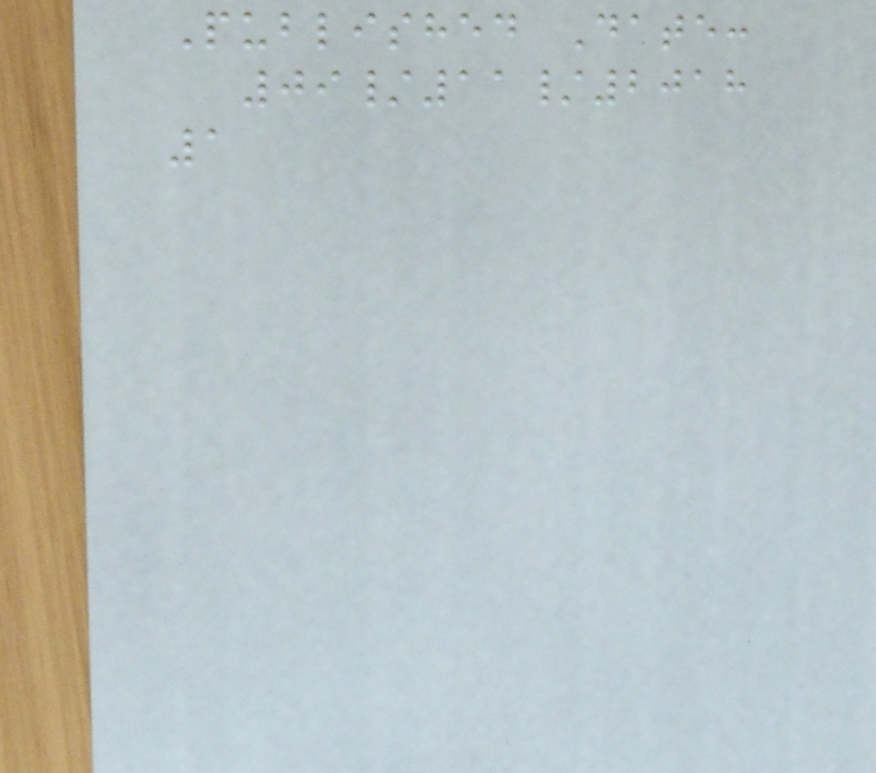Published Date:
09/11/2018
1
